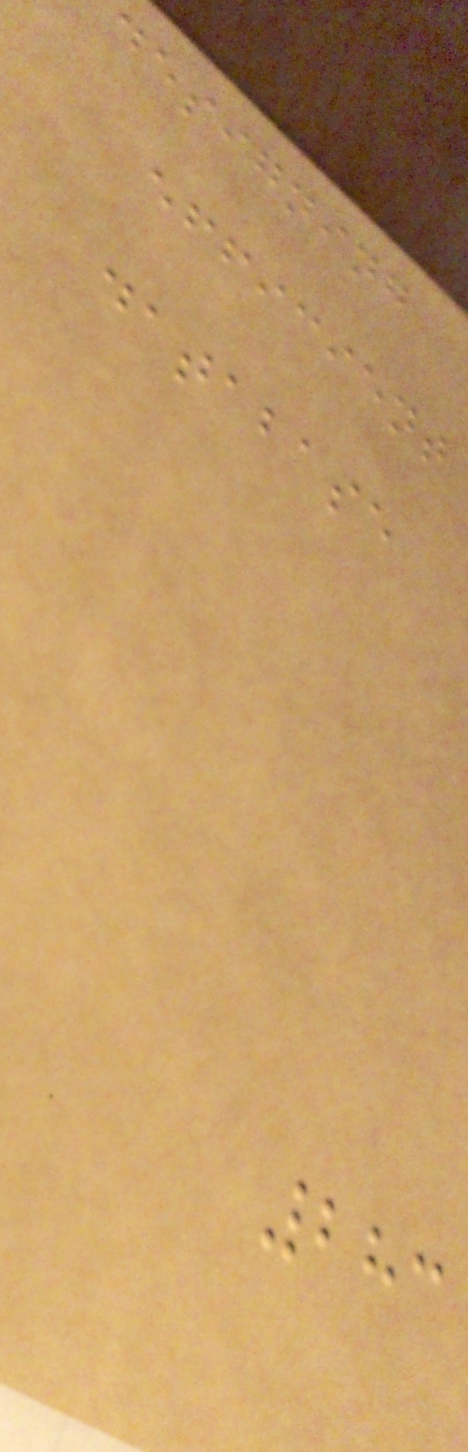designing
efficient
database
283
